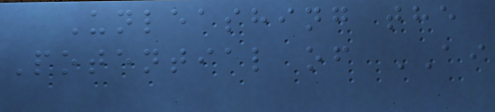Unleashing the
Potential of AI
